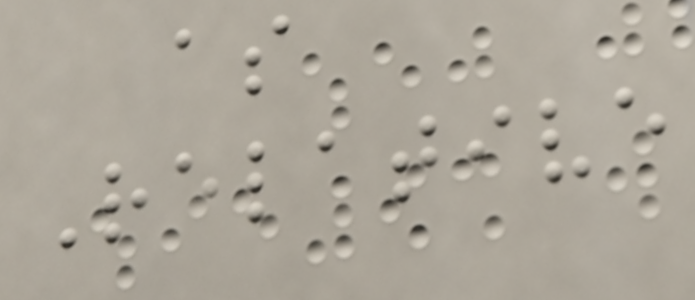as
Relative
